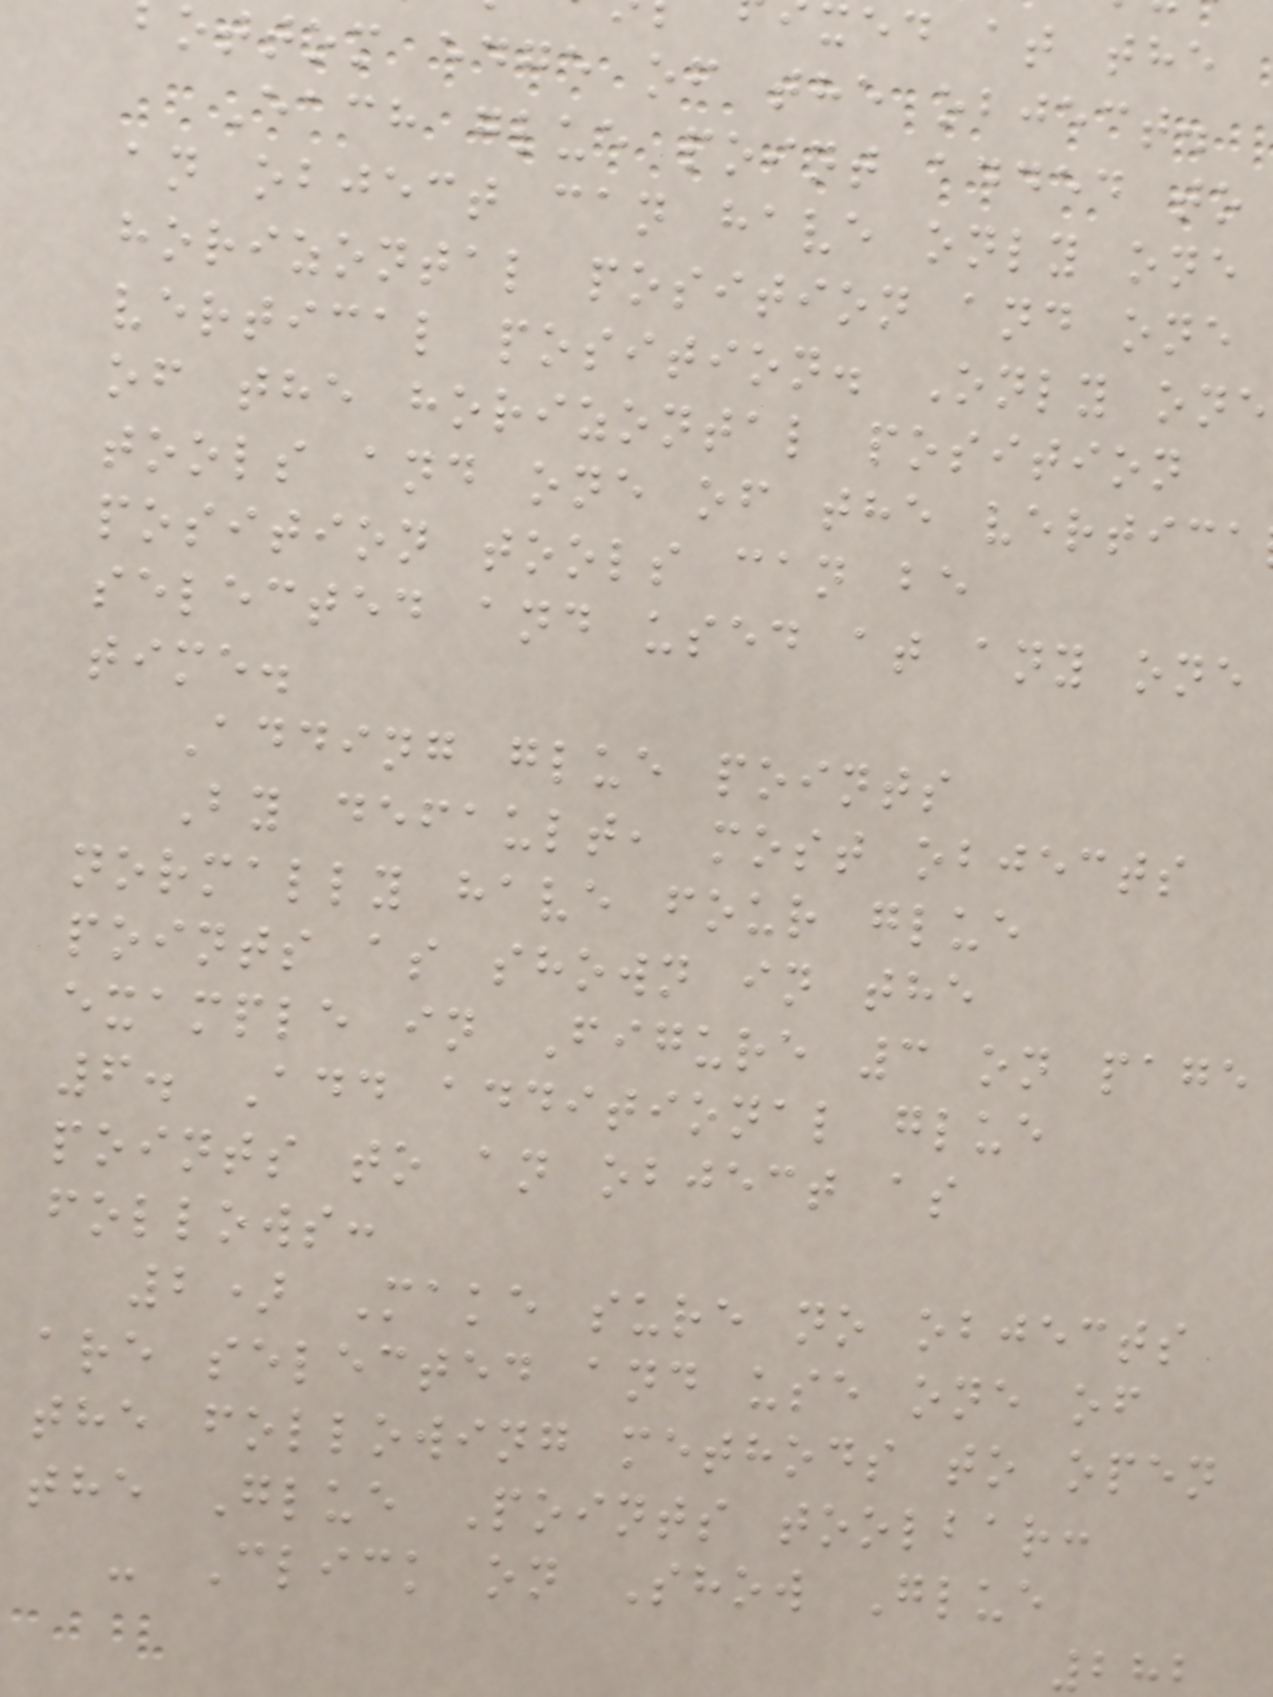xed at the
ottom edge of the object.
Each glue point added to
an object can have only one
horizontal position and one
vertical position. Only one
of the horizontal position
tools and one of the vertica
position tools can be
selected and used at any one
time.
Adding glue points
By default, most objects
normally have four glue
points as shown in the
example in Figure 3 on page
6. Add additional glue
points to an object as
follows:
2) Make sure no objects
are selected and use one of
the following methods to open
the Glue Points toolbar:
- Click on Show Glue
